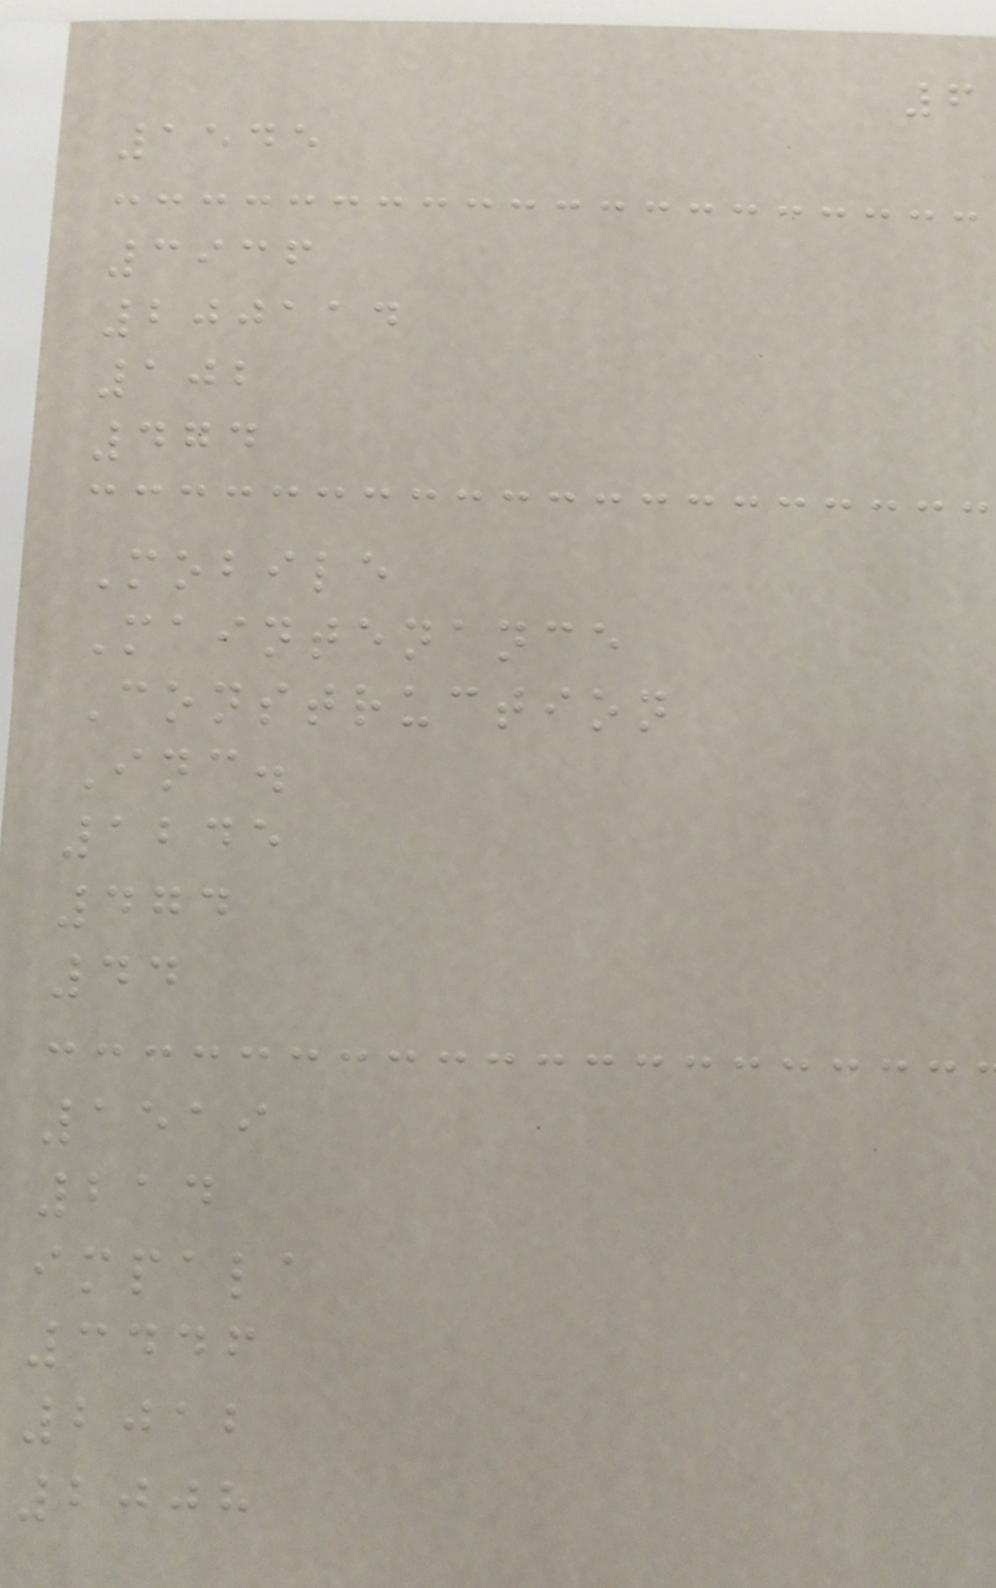6
1545
3936
200114
102
474
Mobile
Maintenance
Construction
Inc.
1245
474
44
1519
214
impala
3446
2012
2008
